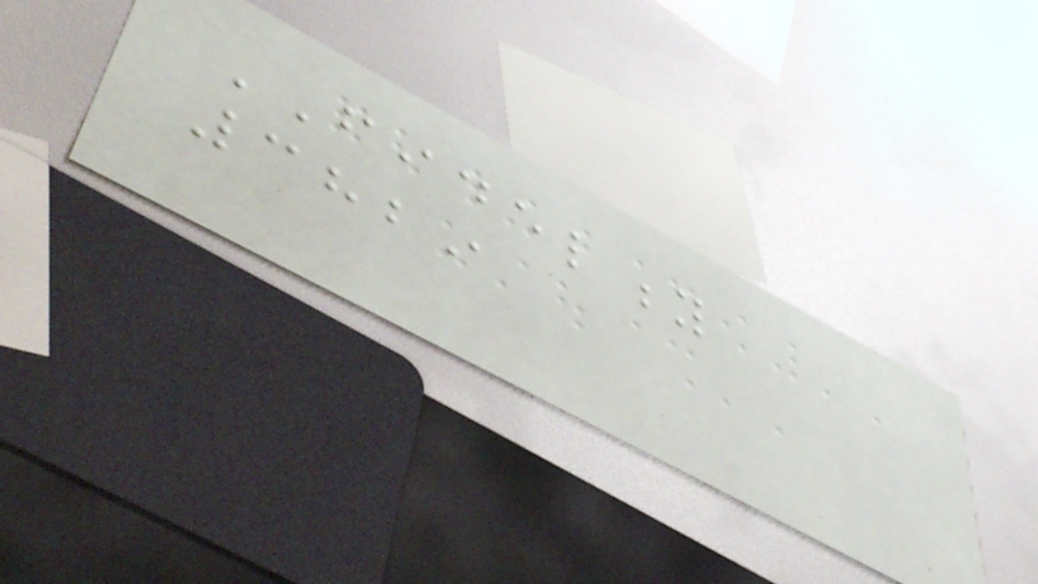FIDELITY
3829
